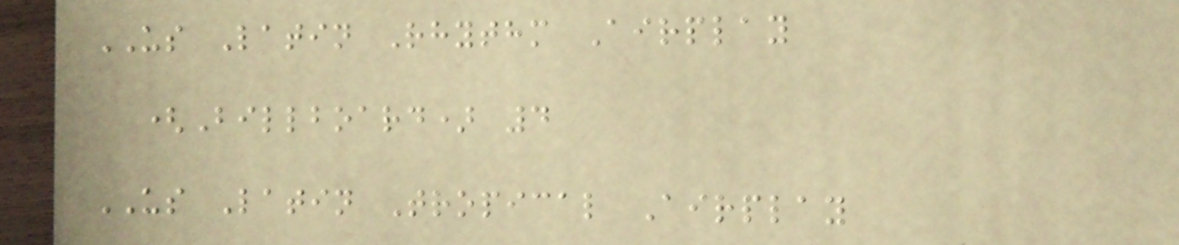US Latin Rhythm Airplay
(Billboard) 4
US Latin Tropical Airplay
